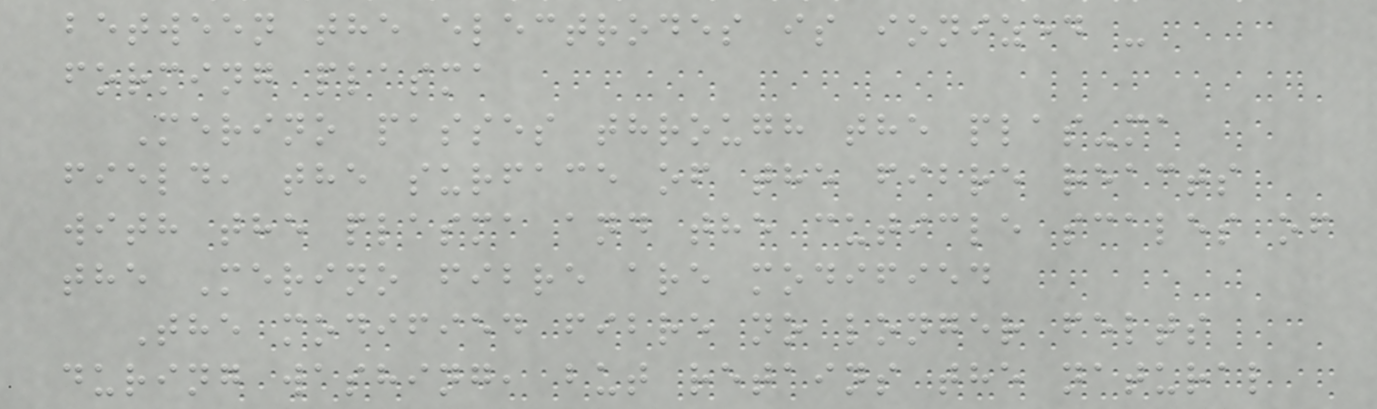between the electrodes is ionized -
forming plasma
Merino passes through the plas-ma
field, the surface of the fibre reacts
with the plasma and the cuticle scales of
the Merino fibre are modified
The modified fibre no longer felts
during washing, but retains the natural
